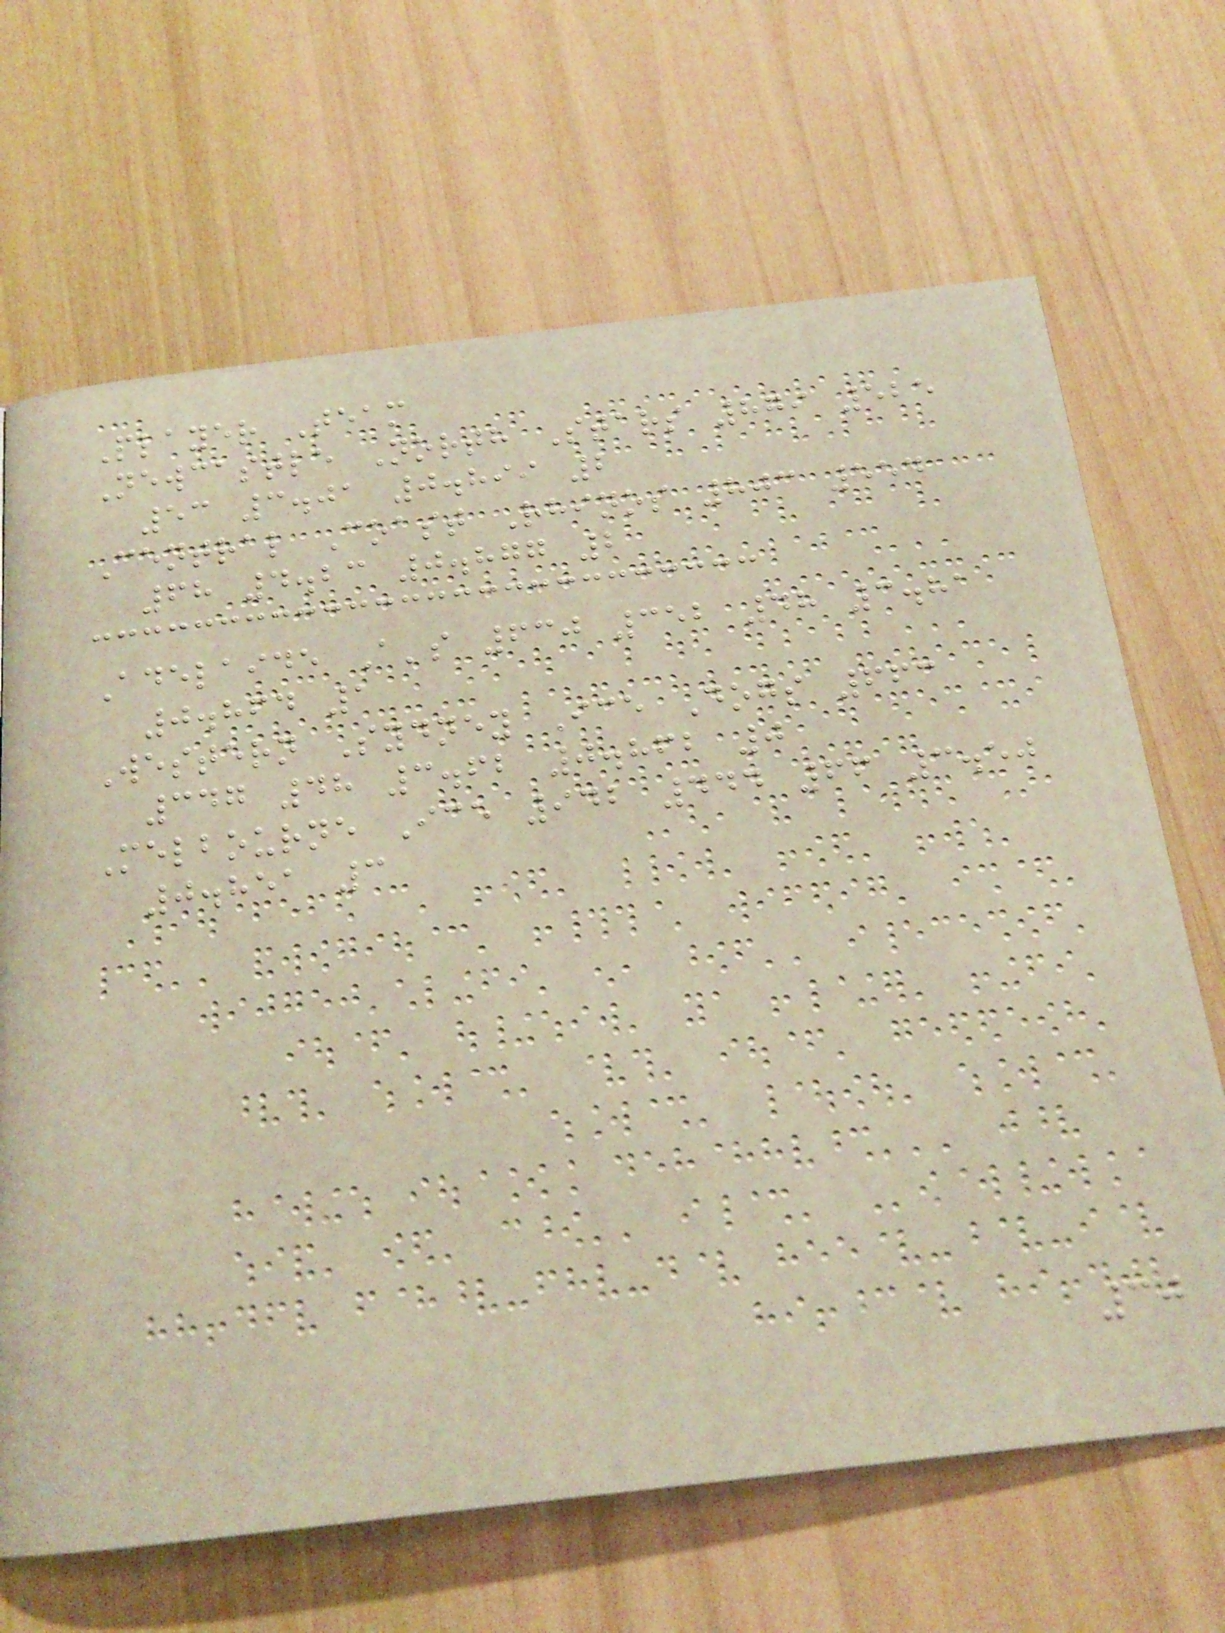Player Team
Newcastle North Stars 879 525
53 3.01 0.899 2
Central Coast Rhinos 803 554
68 4.23 0.877 2
Adelaide A's 630 352 48 3.81
0.864 1
Western Sydney Ice Dogs 663
347 48 3.62 0.862 0
Melbourne Ice 942 444 66 3.50
0.851 3
30
